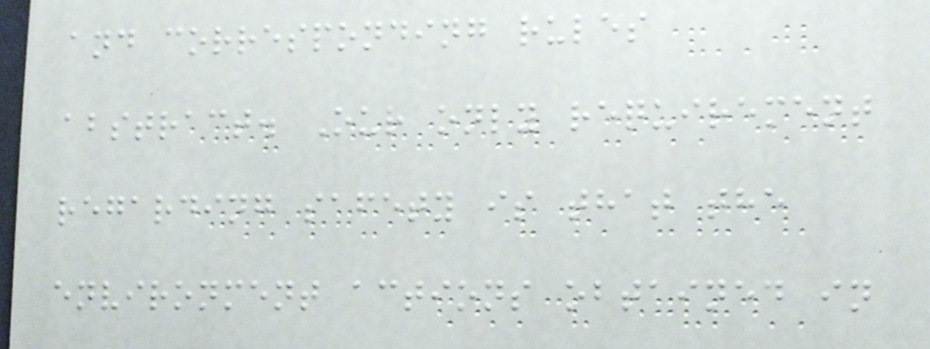and corresponding rules
abstract. Our only requirement
regarding safety is that the
environment actions obtained in
